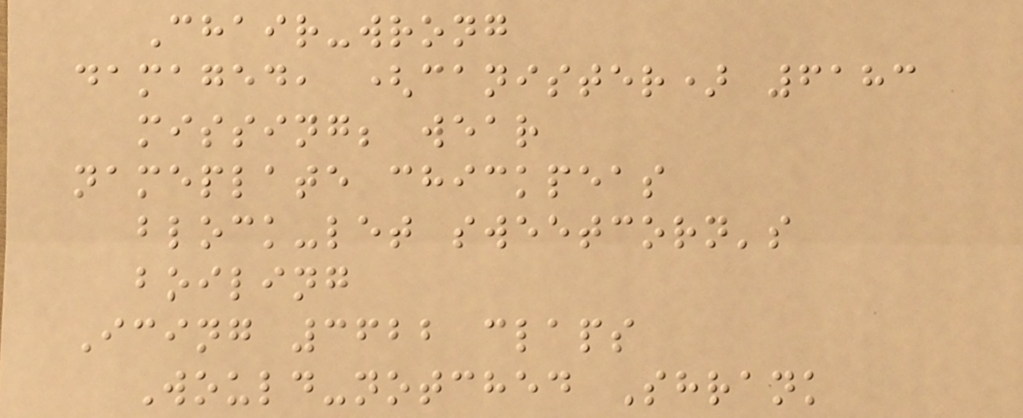Chair-wrong
damaged, (canister) 6183
missing; wear
nameplate chickpeas
block-let sweetcorn's
boiling
Icing 3622 claps
Would-notched Shrank
